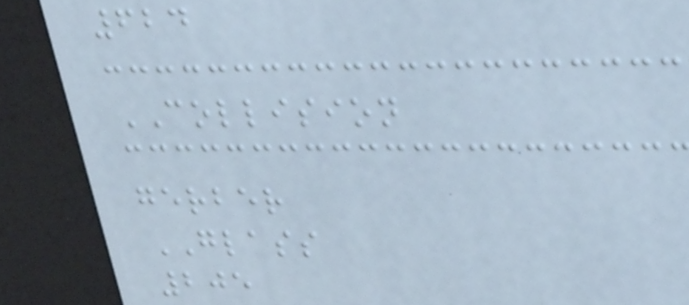624
COLLISION
gerber
GLASS
205
